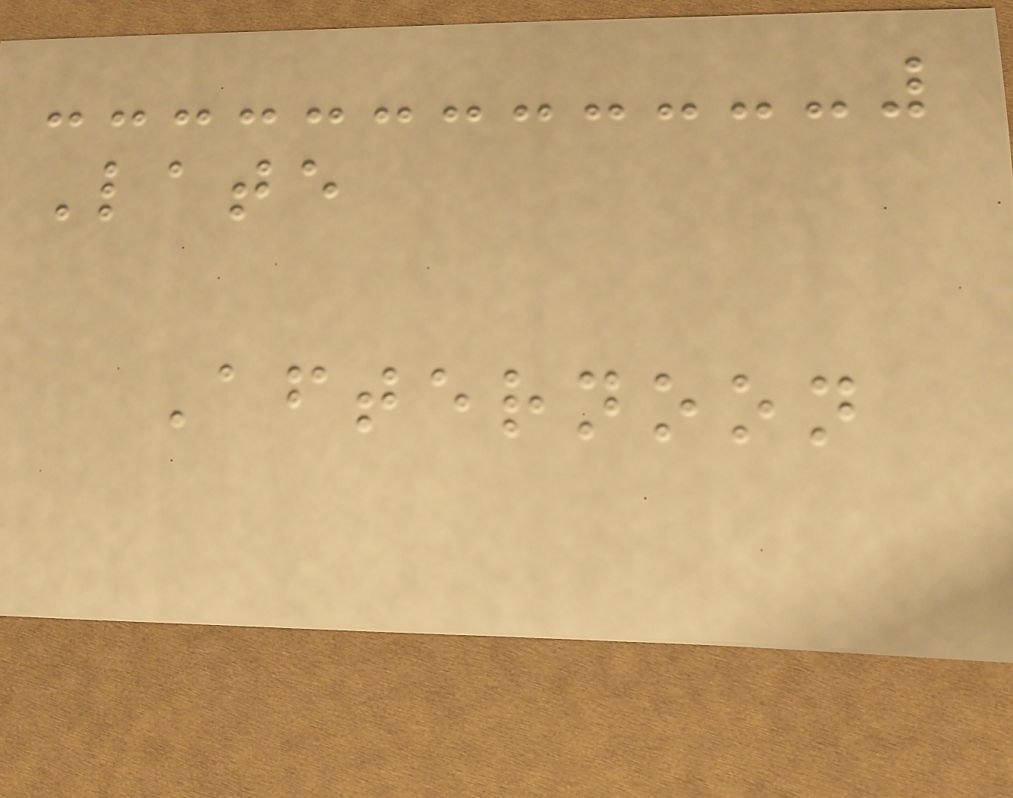Late
Afternoon
